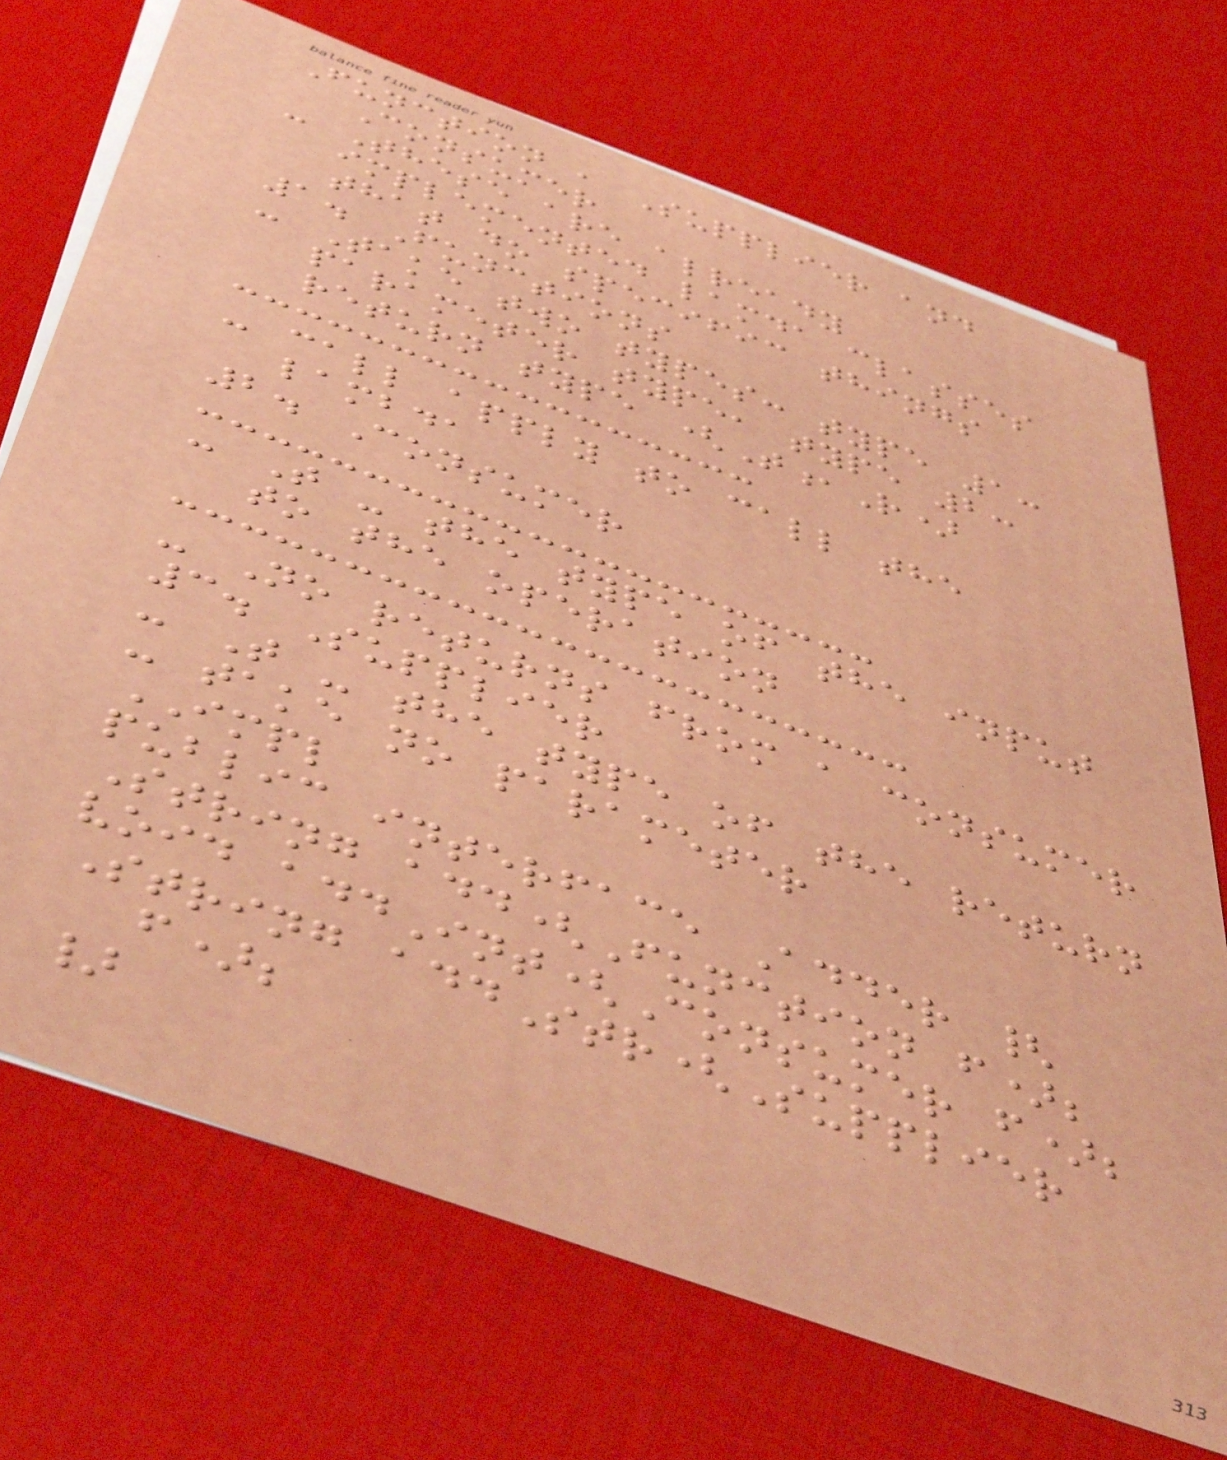Function , Supplier and
Consumer
- These are already
implemented lamda classes
that do specific things
1. Functions
- Take two types: type 1:
parameter type, type 2:
return type (T,R)
- call apply to call the
lambda
2. Consumer
- T - the type of the input
to the operation
- No returns from a consumer
3. Supplier
- T - the type of the return
- take no parameter
IMPL
public interface Adder {
String add(Function f);
void addInt(Consumer f);
String addStr(Supplier
f);
}
